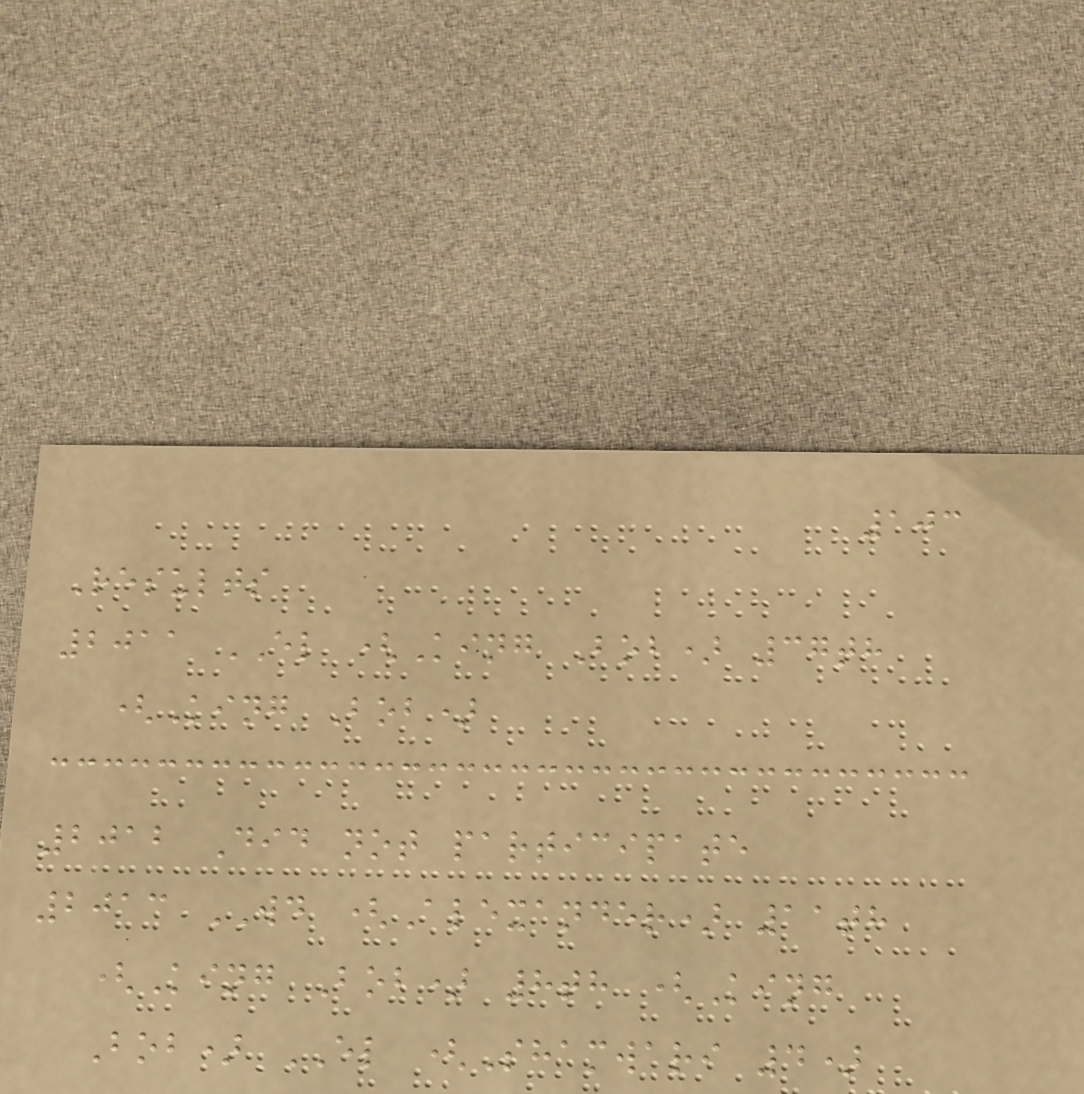103
Results
2011 EL (King Bob) 37th
(King Bob)
2012 Did not participate
2013 WD (Alexander) 11th
(King Bob) 8th (King
Bob) EL (Shamwari 4)
